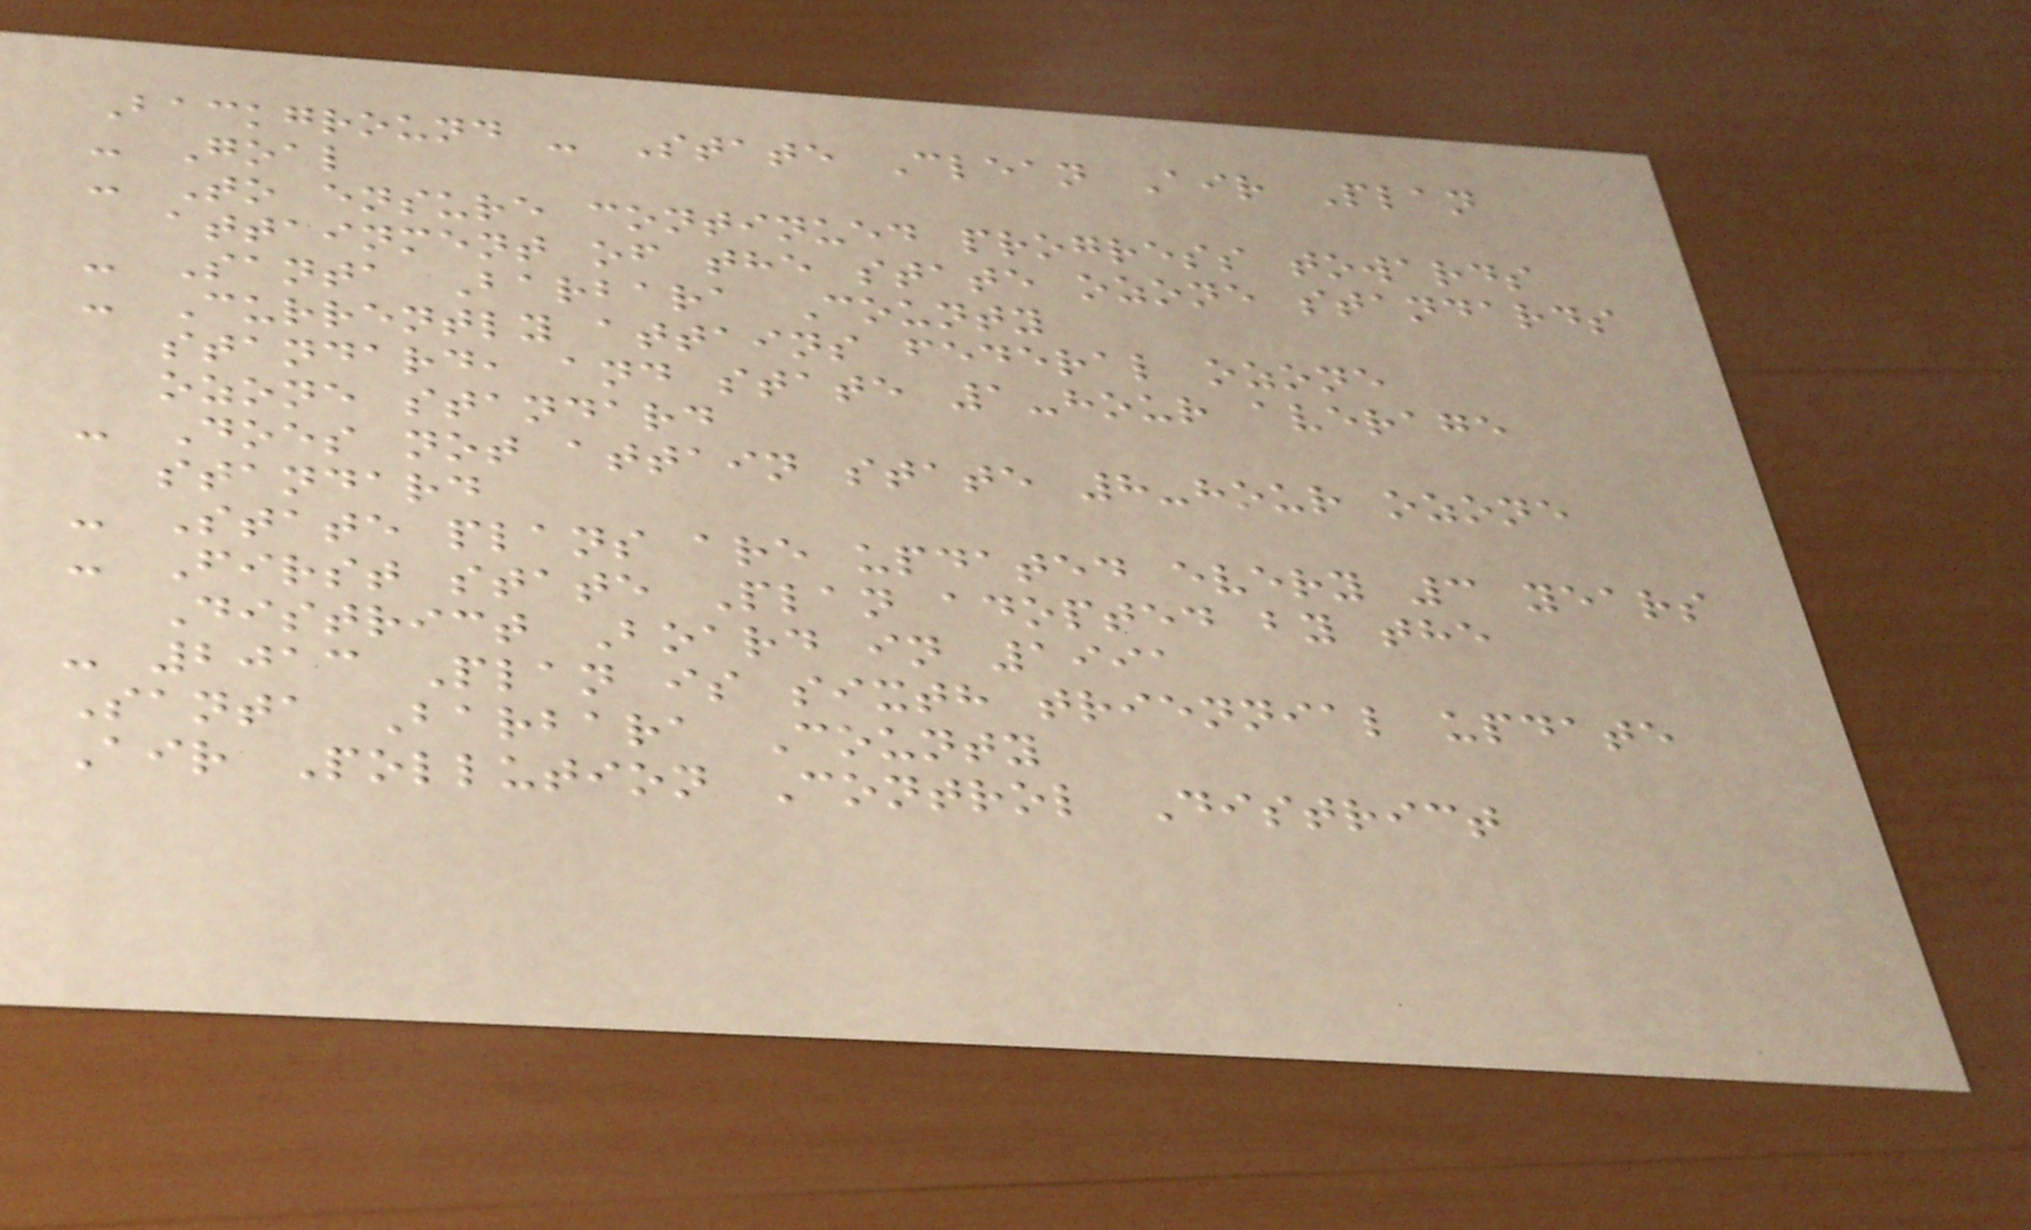Background - State Clean Air Plan
- Goal
- To ensure continued progress towards
attainment of the state ozone standards
- Santa Barbara County
- Currently attains federal ozone
standard, and state 1-hour average
ozone standard
- Does not attain state 8-hour ozone
standard
- State plans are updated every 3 years
- First state Plan adopted by the
District Board in 1991
- 2013 Plan is sixth triennial update
Santa Barbara County
Air Pollution Control District
